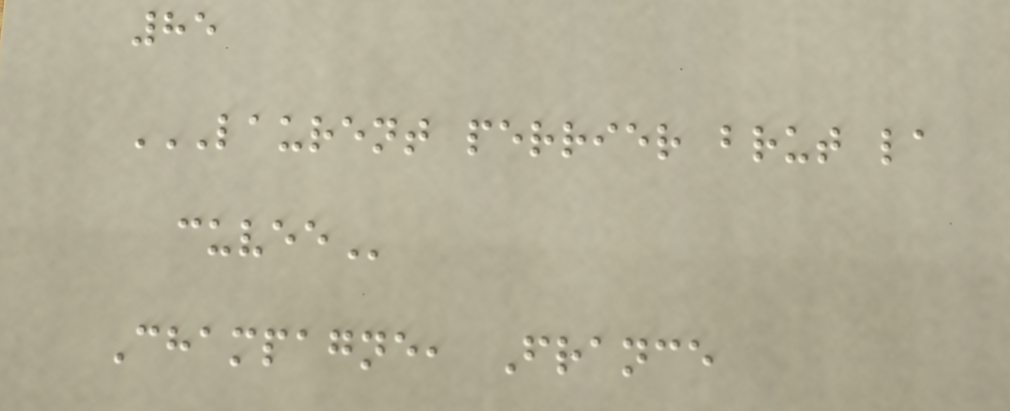85
LAURENT PERRIER BRUT LA
CUVEE
Champagne, France
